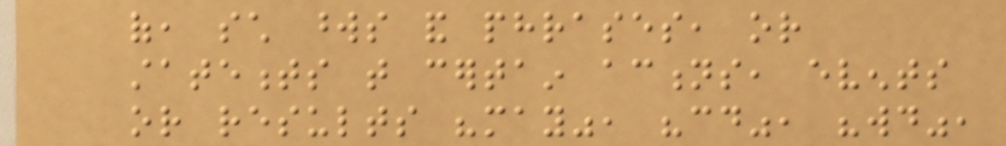of, such words and phrases, or
statements that certain actions, events
or results "may", "could", "would",
